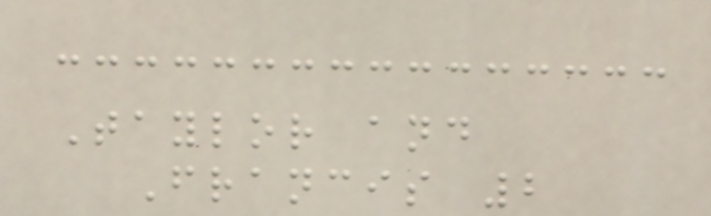Taylor and
Francis 2
